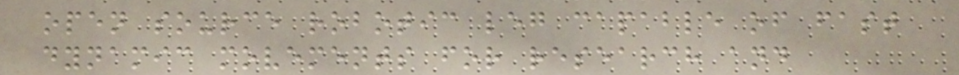open source robotic leg capable of fast
dynamic movements for research and
